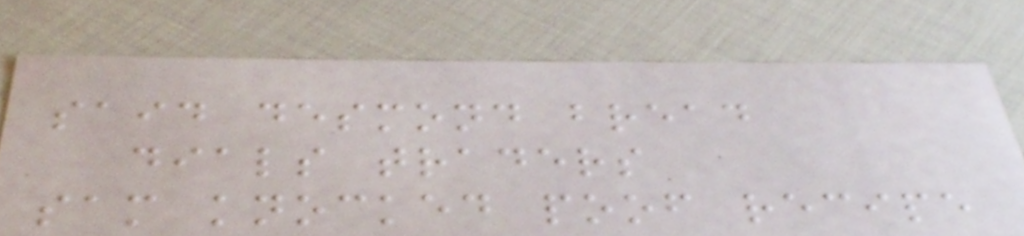said desmond bread
dials traders
sam knocked poof recipe
